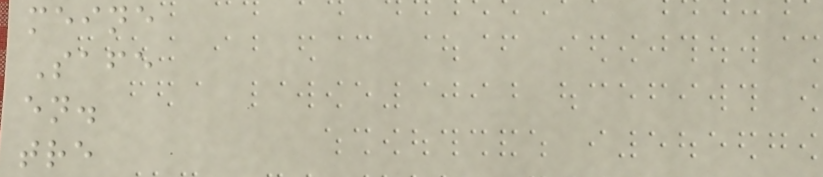meine
Safe
en.
tre
